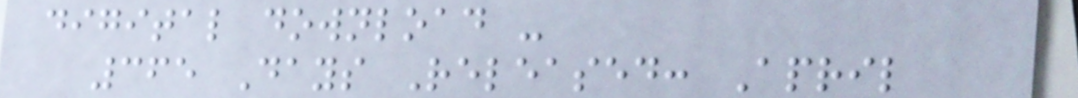digital download -
365 Days Released: April
